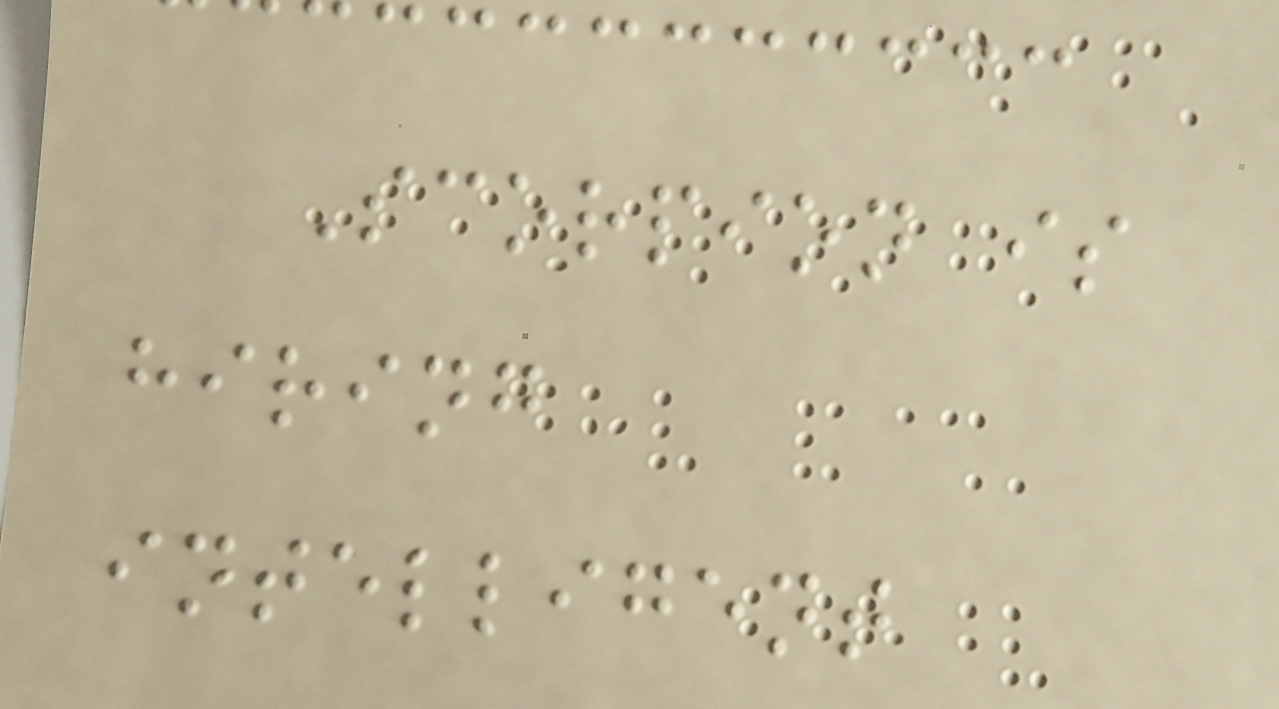Scorpion is
hiring
intelligent
